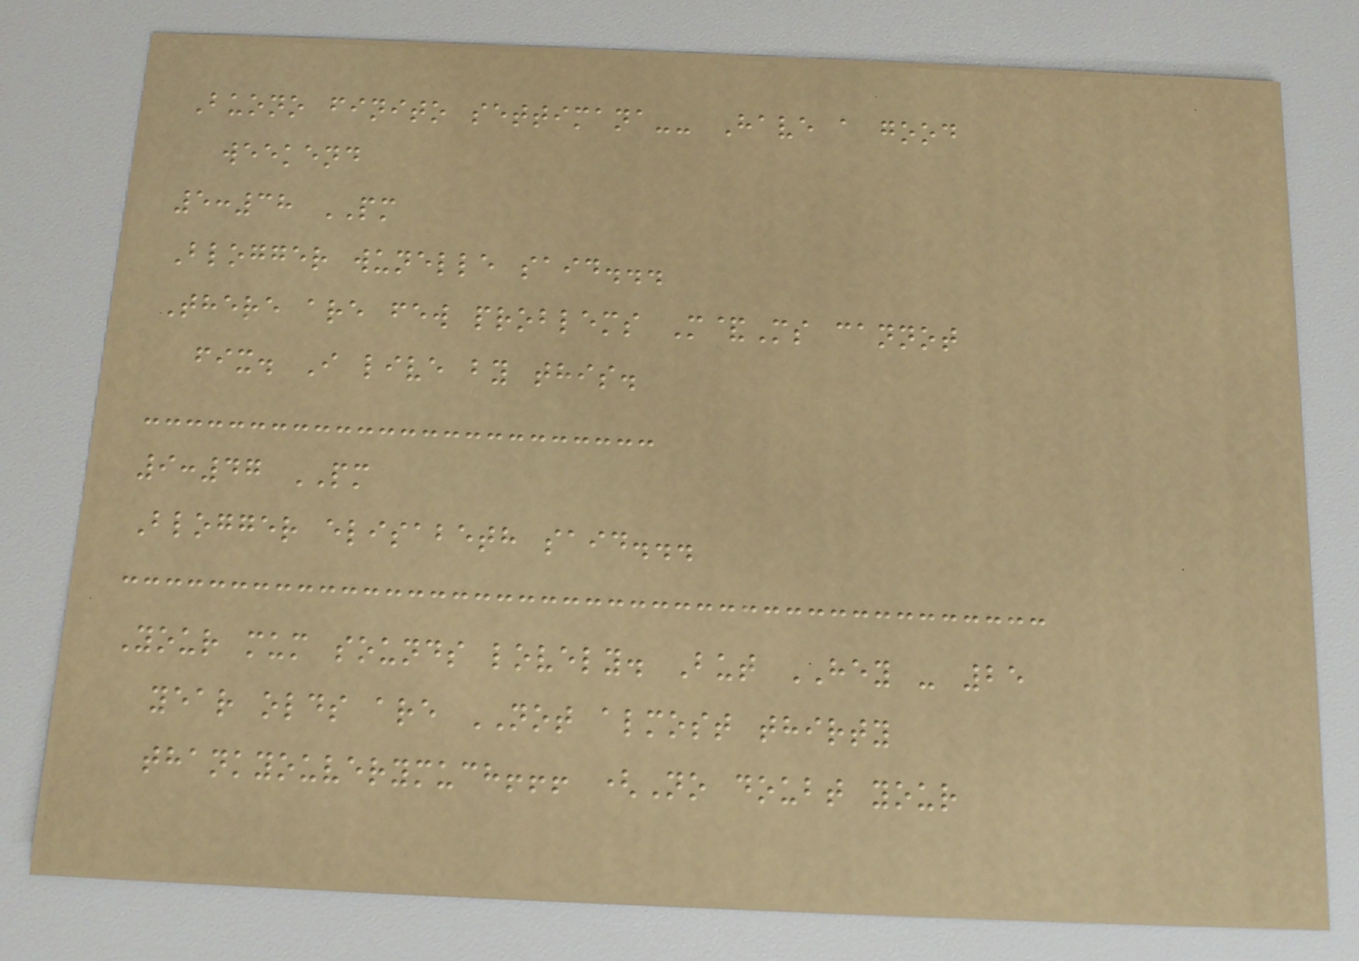Buono finito settimana-- Have a good
weekend
5:38 PM
Blogger wunelle said...
There are few problems M&Ms cannot
fix. I live by this.
9:47 PM
Blogger elisabeth said...
Your mum sounds lovely. But HEY - 25
year olds are NOT almost thirty
thankyouverymuch!!! (No doubt your
